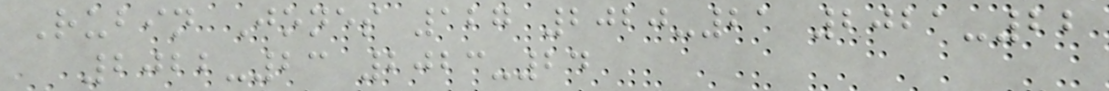Rubin Jones 127 2020-21 2021-22
2022-23 2023-24
